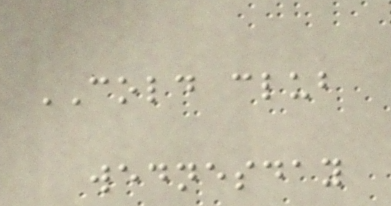COLD club
wednesday
